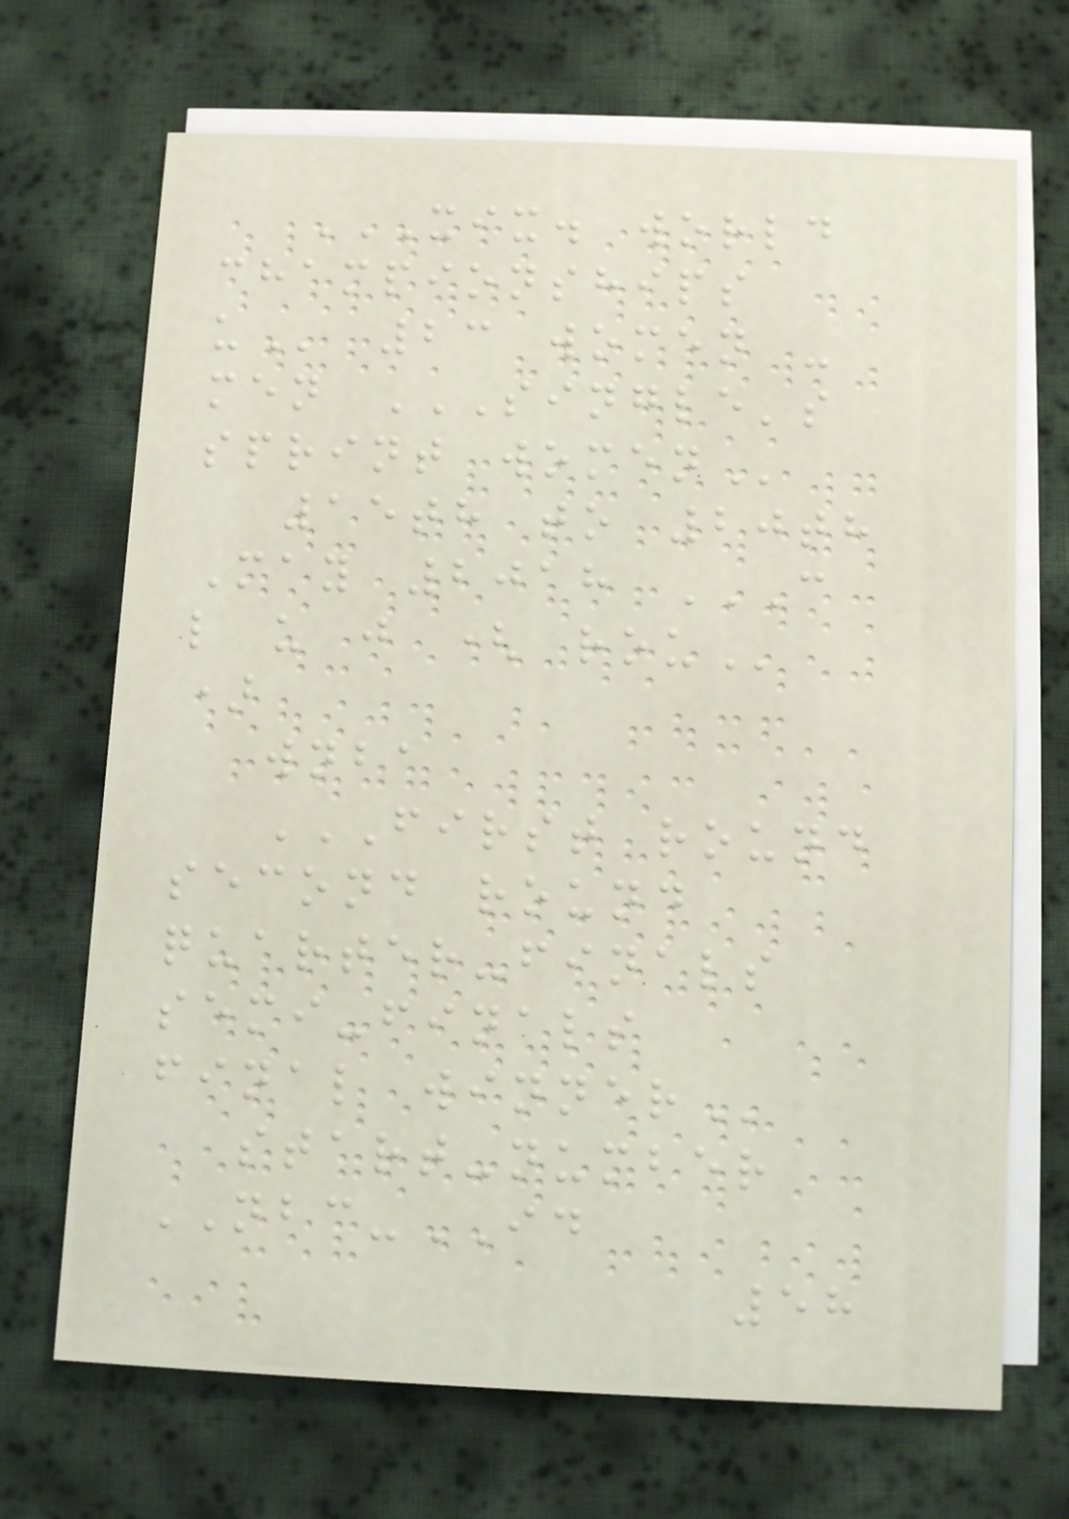XIX. WORLD
CHAMPIONSHIPS
U 23 women -
men SINGLE'S
SPRINT WOMEN
15th to 20th
May 2018 C
L U J ( ROU
)
wnba
FIRST ROUND
SECOND ROUND
QUARTER-FINALS
SEMI-FINALS
FINAL WINNER
start-number
NBC-ID
58
